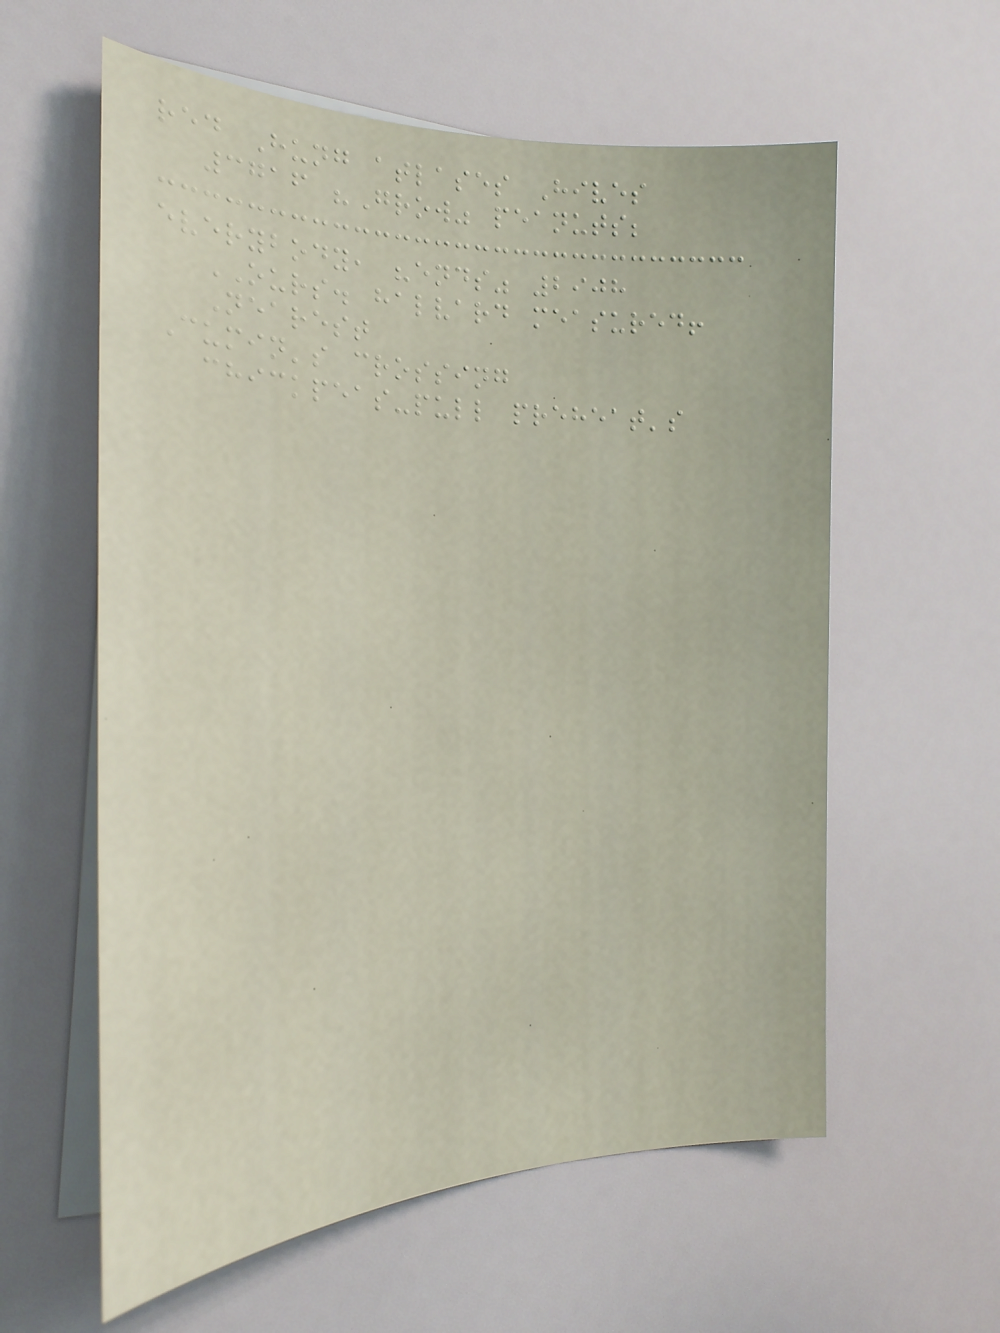red Hung atlases Hives
3716 "Grow" peanuts;
everybody, "ends" 2908
OURS. halvard measured!
Nearest
Cumin's crossing
chickpeas-pull preheat's
